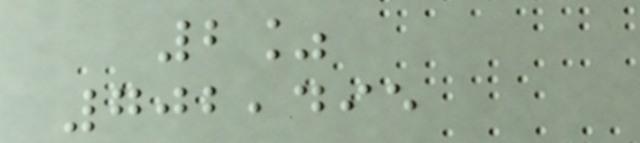2%
702,495
